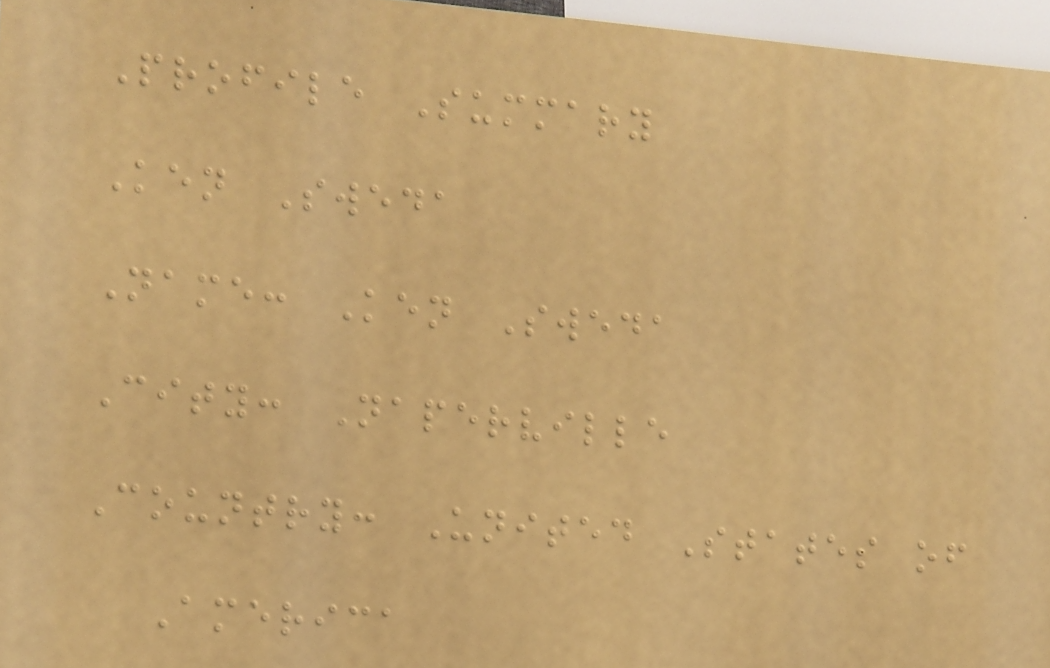Profile Summary
Ken Sweda
Name: Ken Sweda
City: Naperville
Country: United States of
America
